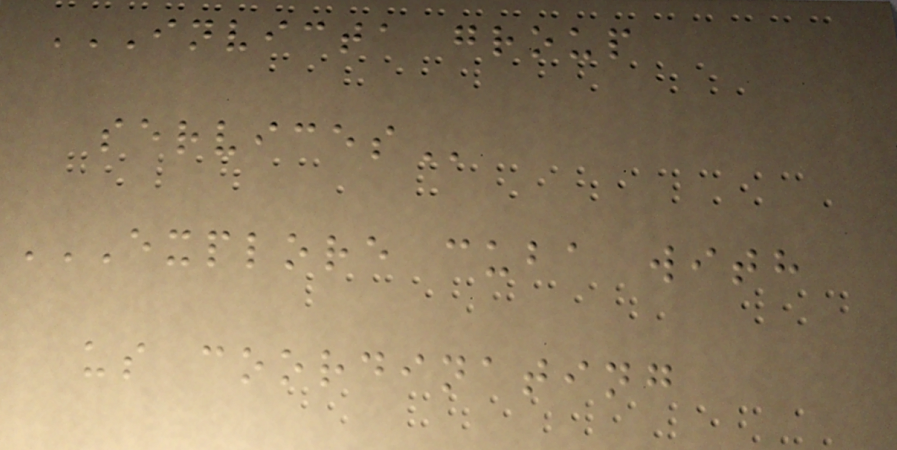INVICTA GROUP
SERVICES
EXPLORE CUBA WITH
US COORDINATING
